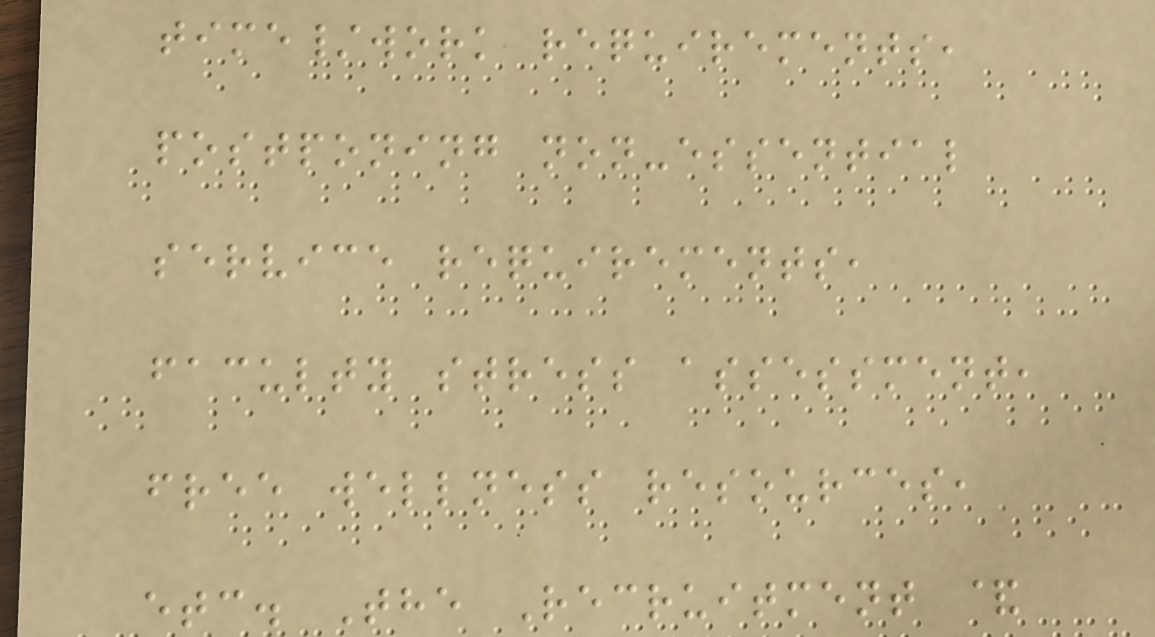time/work requirements,
postponing non-essential
service requirements,
faculty stress assessment,
free wellness resources,
etc. The Recruitment &
